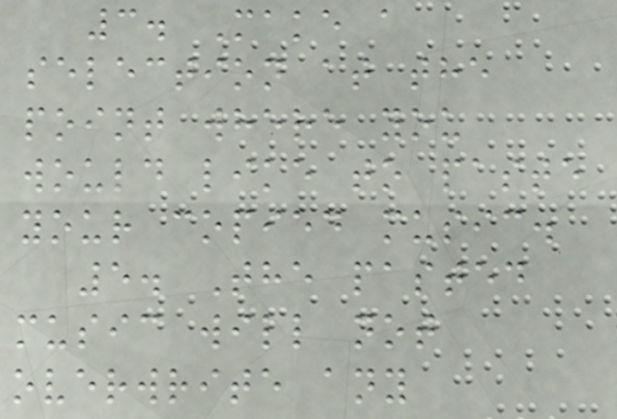3. Make a
selection at the
point where you
would like to paste
your copied music.
5. The pasted
music will not
overwrite any
